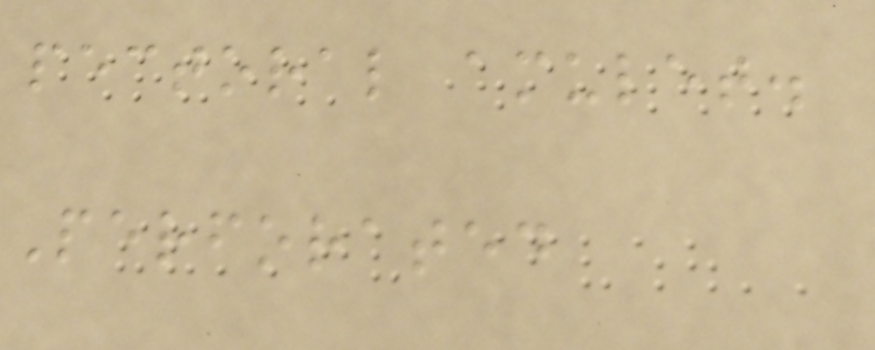pectoral amulet.
Perforated
